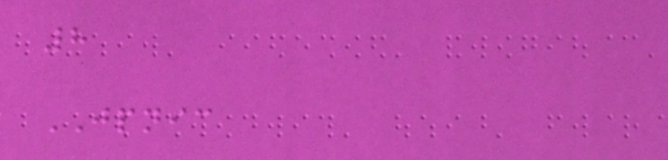8
JPNIC
